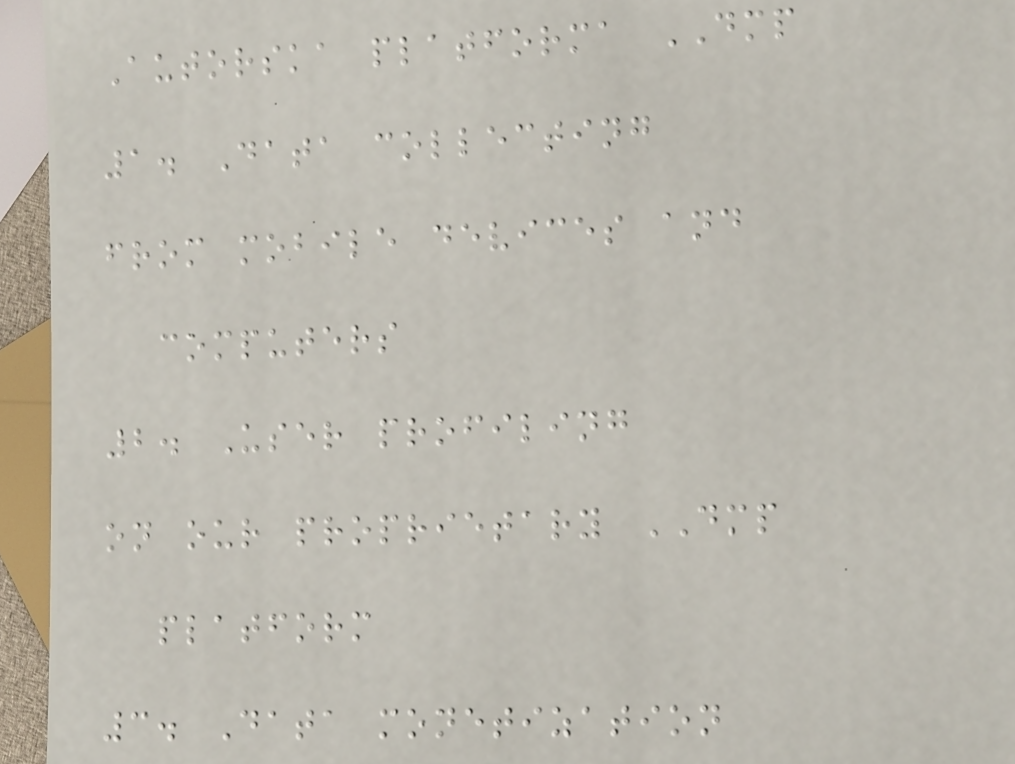Autorska platforma DMP
1. Data collecting
from mobile devices and
computers
2. User profiling
on our proprietary DMP
platform
3. Data monetization
